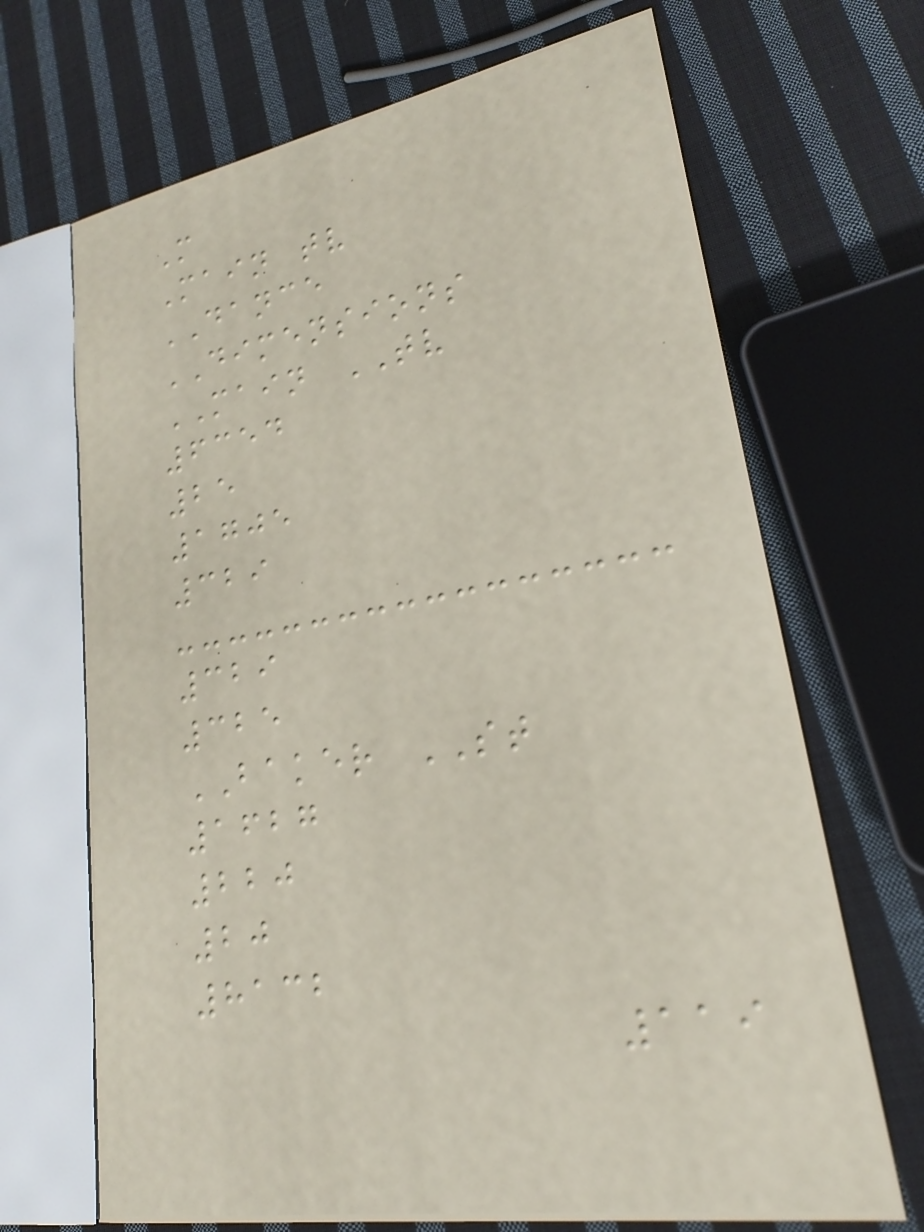M
Main tv
DANCE
DIMENSIONS
MAIN TV
6354
25
1705
329
329
325
BAKER ST
1627
220
20
8132
119
